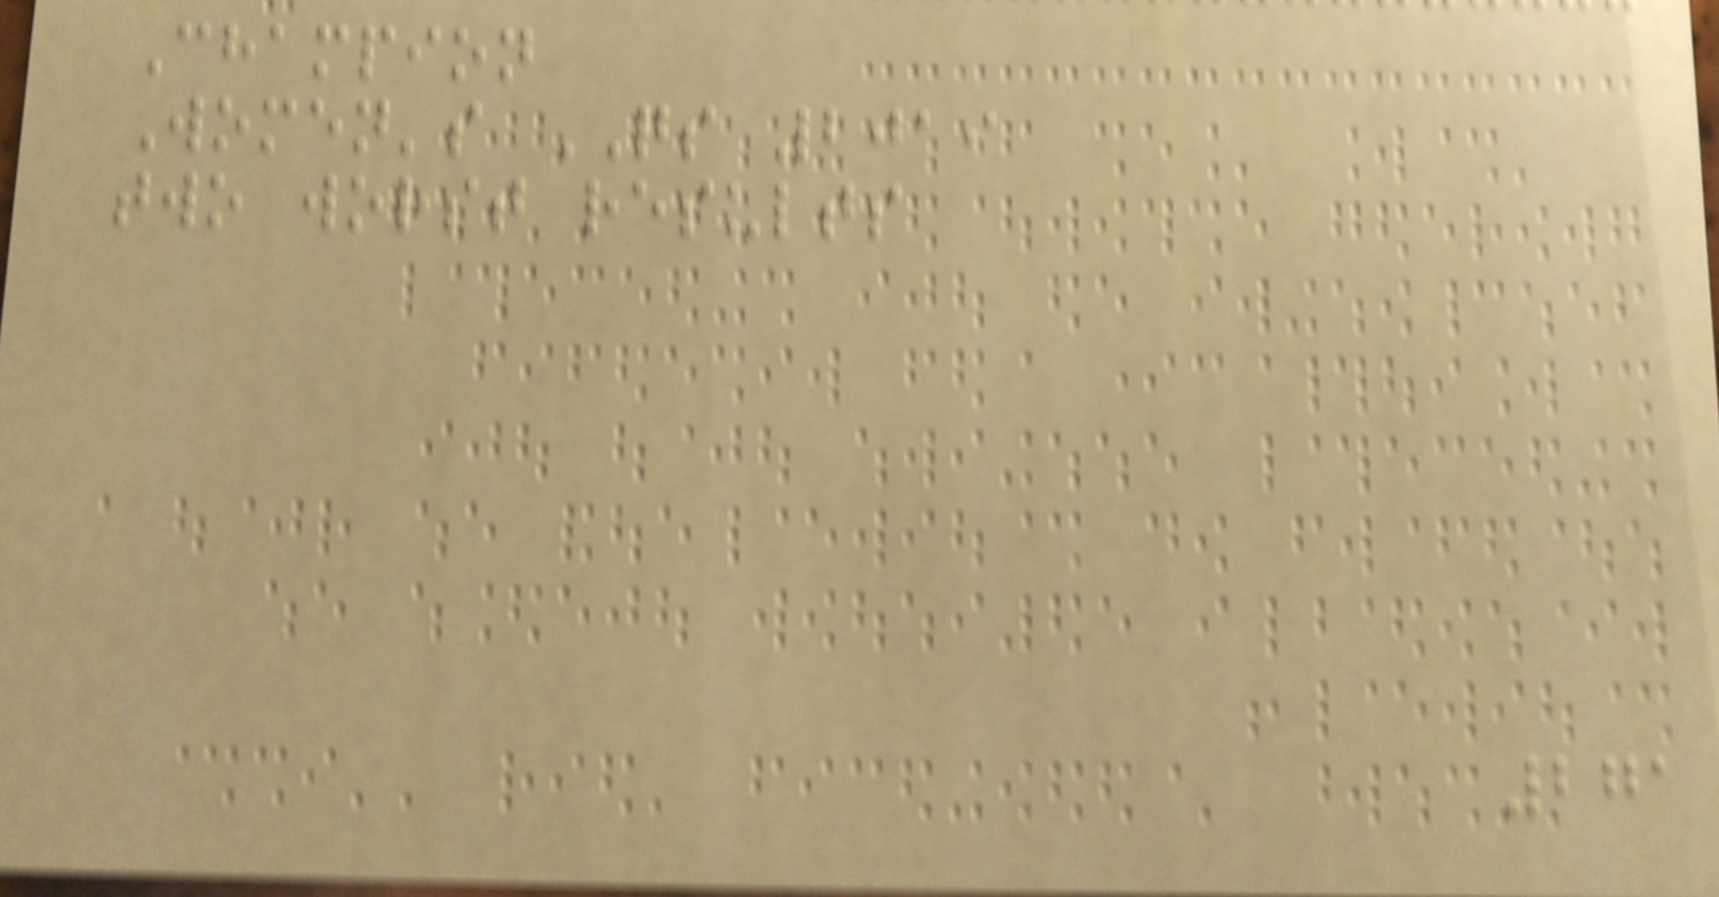Champion
Women's QS 2019
two worst results
271
